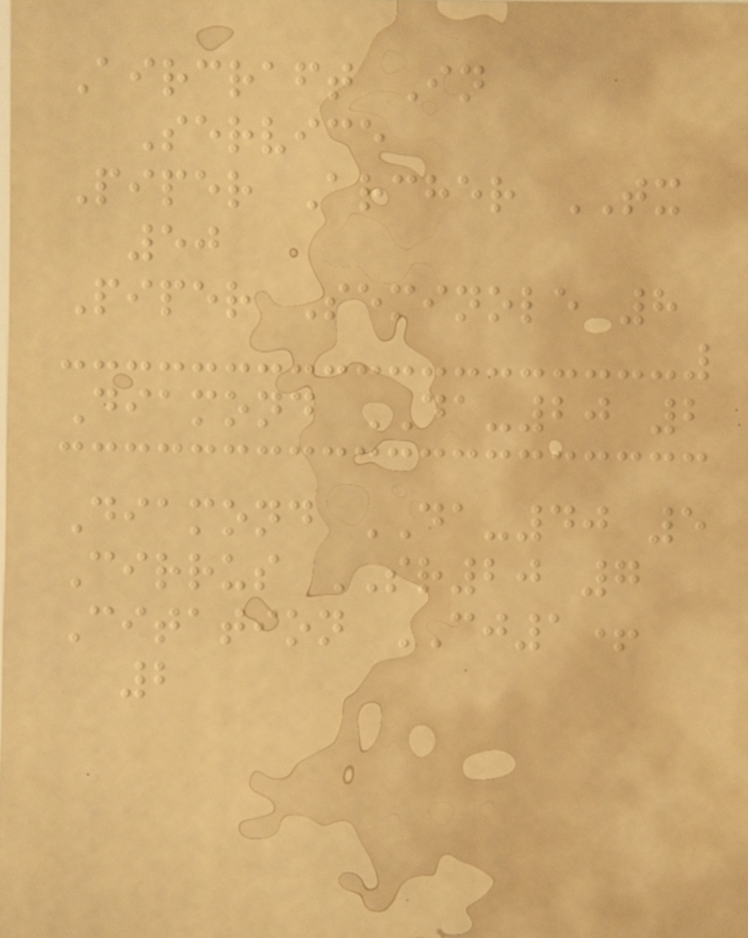Aircraft In
Service
Piper Archer TX
50
Piper Seminole 8
Diamond DA-20 2
Diamond DA-40 5
Cirrus SR20 7
Citation CJ1+
2
